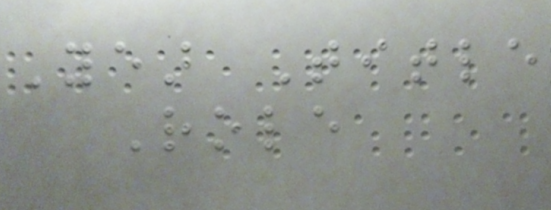Year Title
Role
